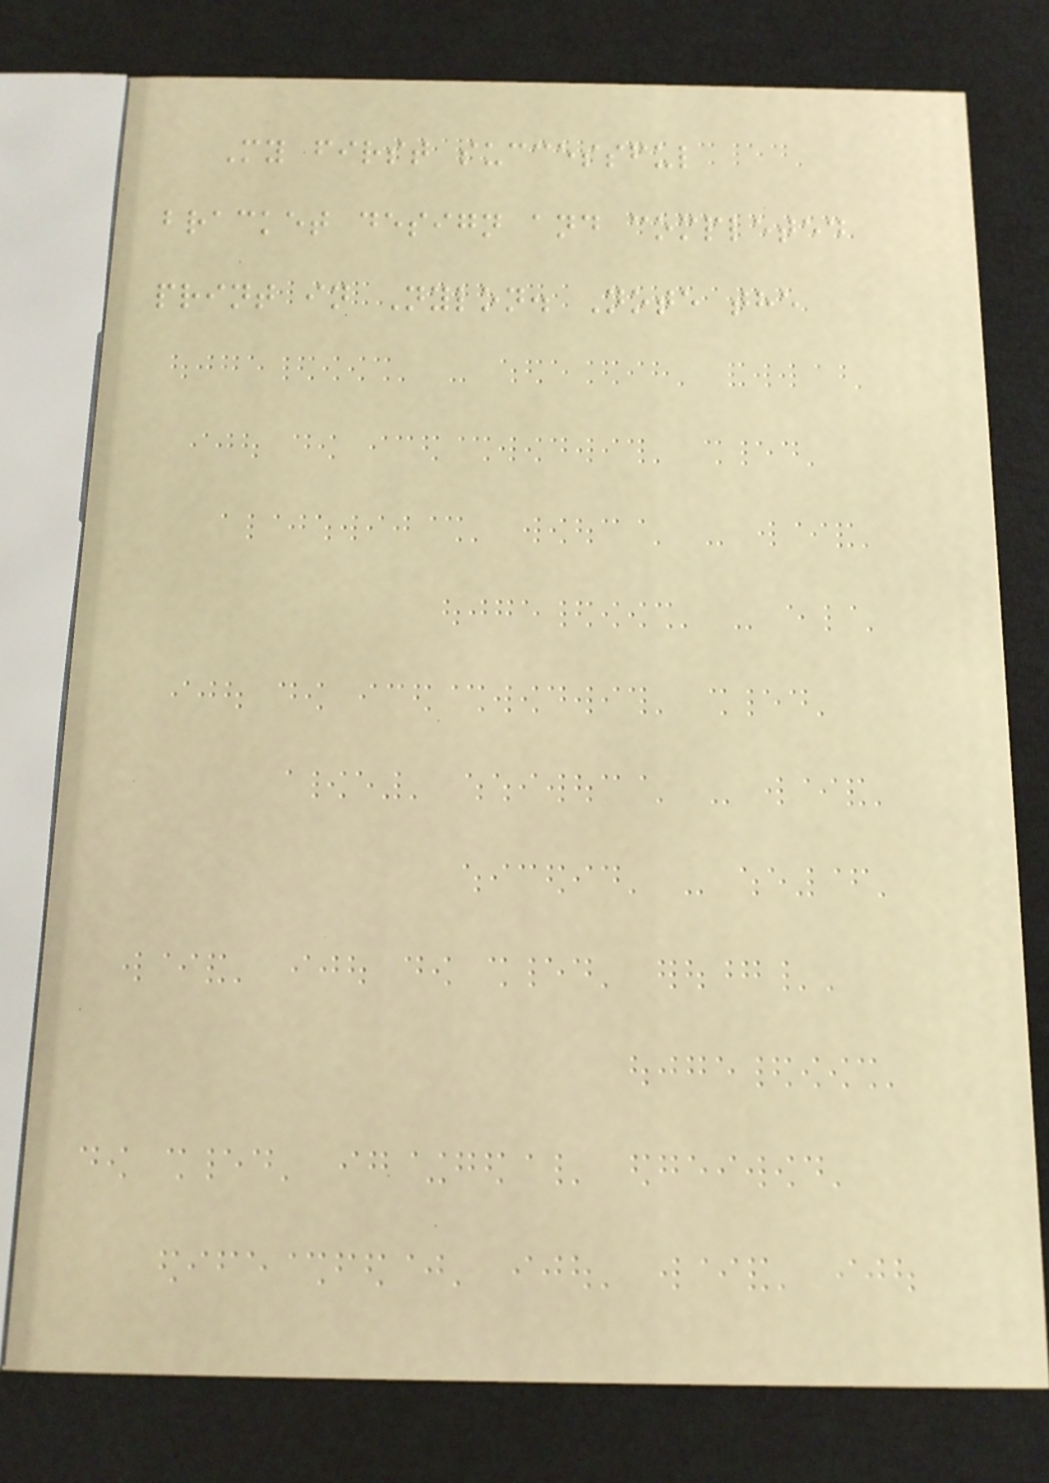My first successful
bracket design and completed
print in Nylon. Note the
